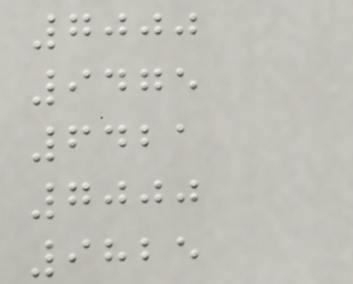7000
9475
6421
7000
9825
